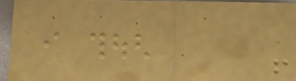i though
